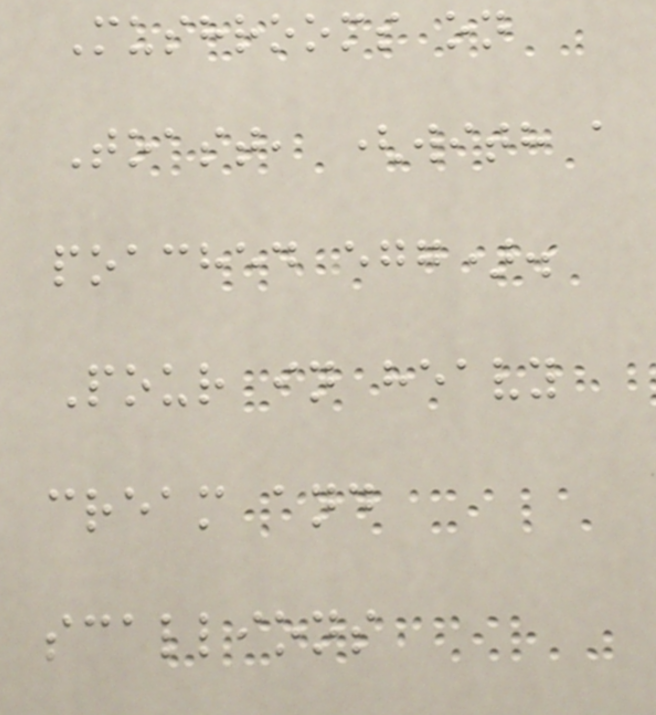Mushrooms on
Toast, (with a
poached egg).
Pour in heavy
cream and
scallions
